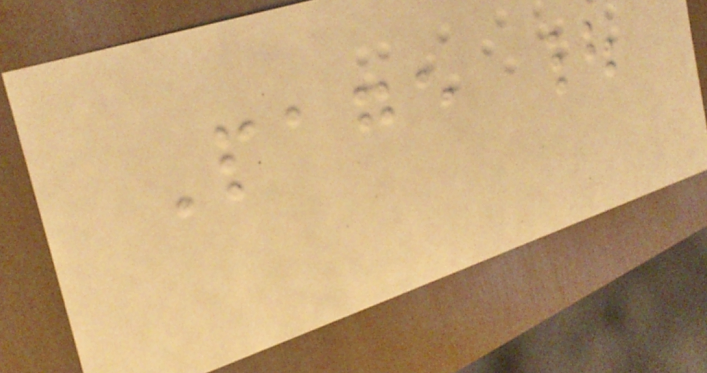Page |
